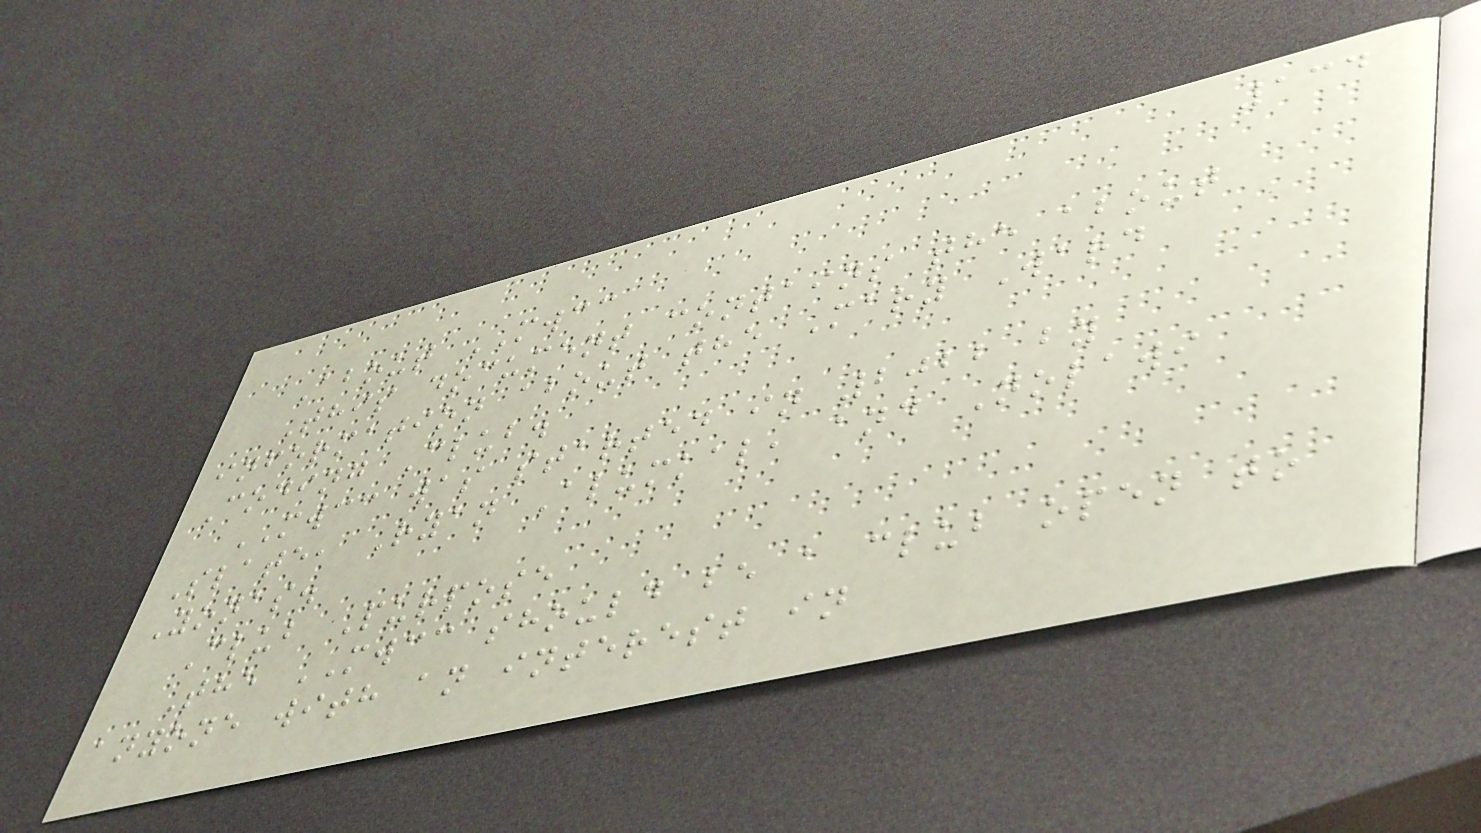134
About MWCC
This document contains the about
information about the Mary Ward
Coding Club.
MWCC was started in 2022 by
Slate, Ryan Alumkal, and Nolawi
Yonas.
Club Purpose
The MWCC should be a club open to
anyone with an interest in
